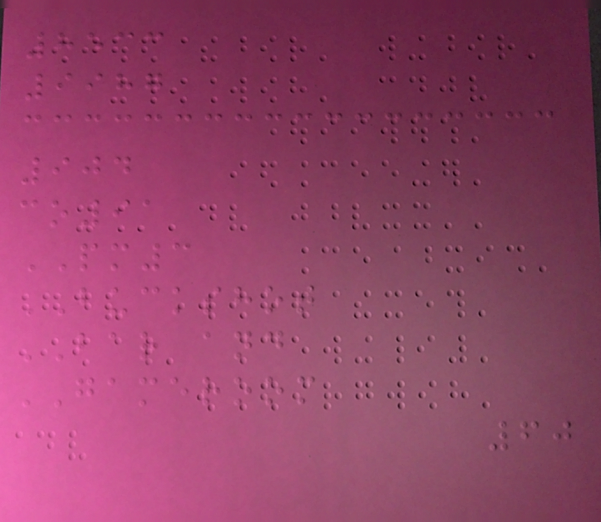8533
9987
904
co91
PM3
BUCKSHOT
BAR and
GAMEROOM
60
